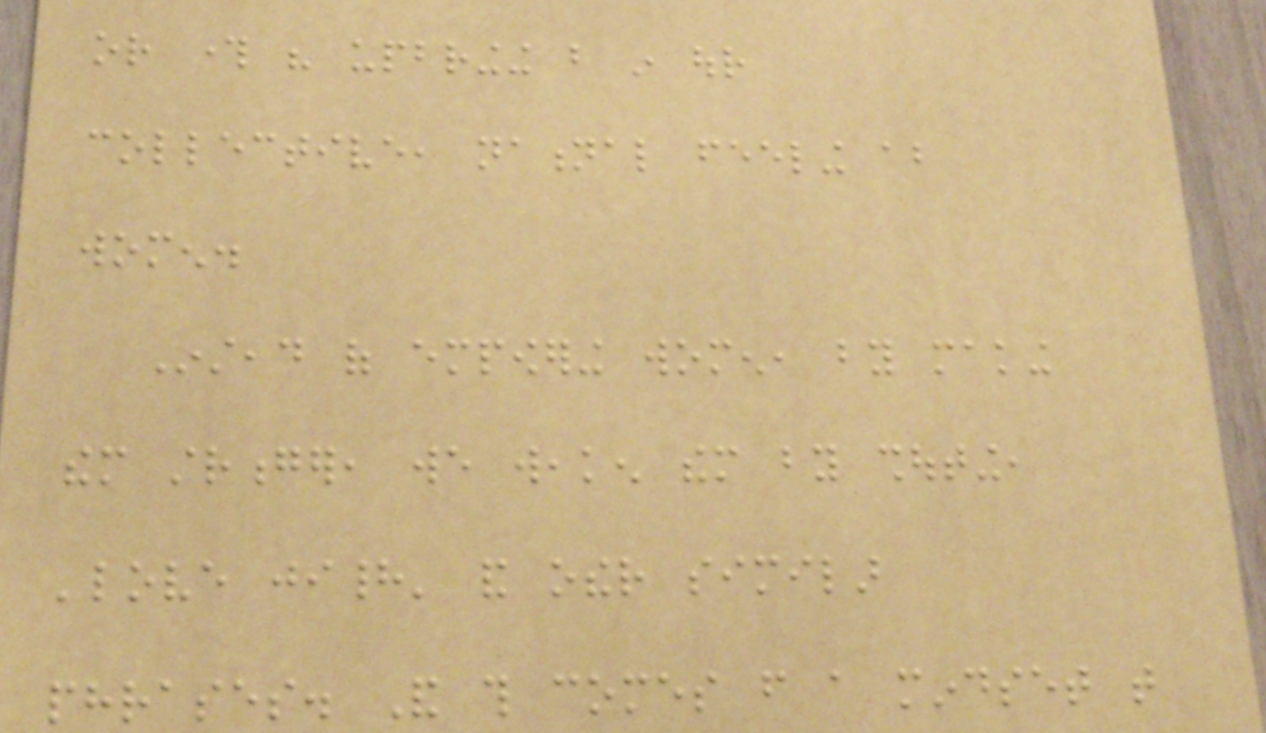or through his upbringing but in our
collective, national feeling about
women.
Instead of empowering women, by making
them stronger, we weaken them by shouting,
'love jihad' and other similar
phrases. And this comes from a mindset that
